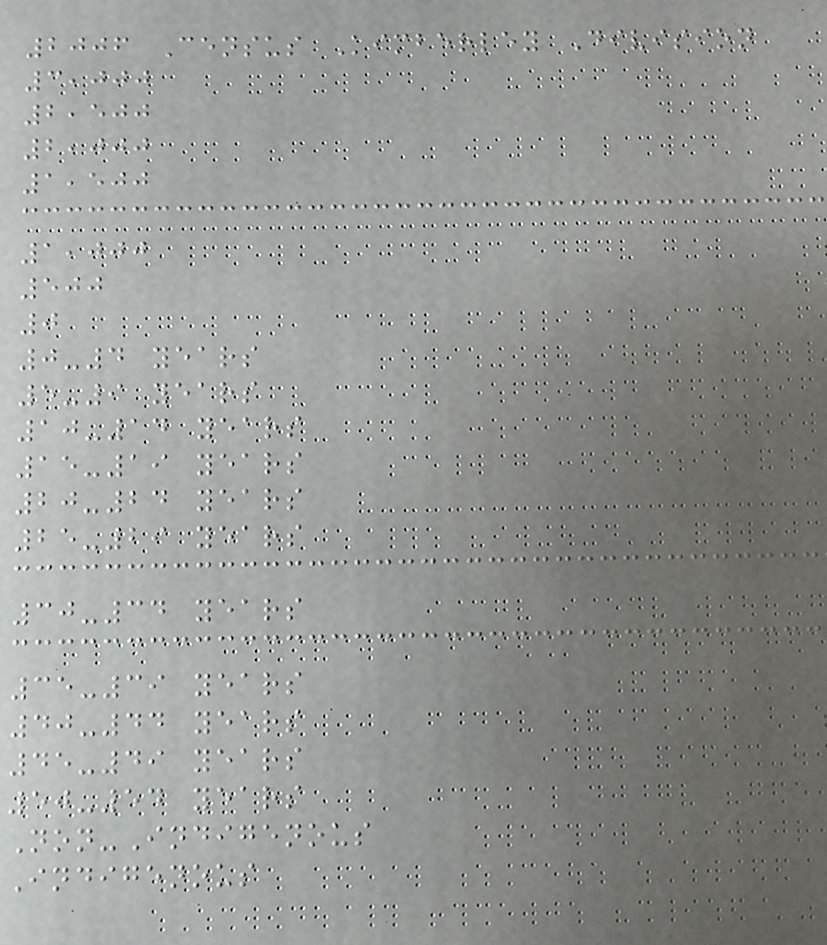2006 Census Kimberley Division
3,000
2,500
2,000
1,500
1,000
500
0
0-4 years
5-9 years
10-14 years
15-19 years
20-24 years
25-29 years
30-34 years
35-39 years
40-44 years
45-49 years
50-54 years
Non-Indigenous
Indigenous
